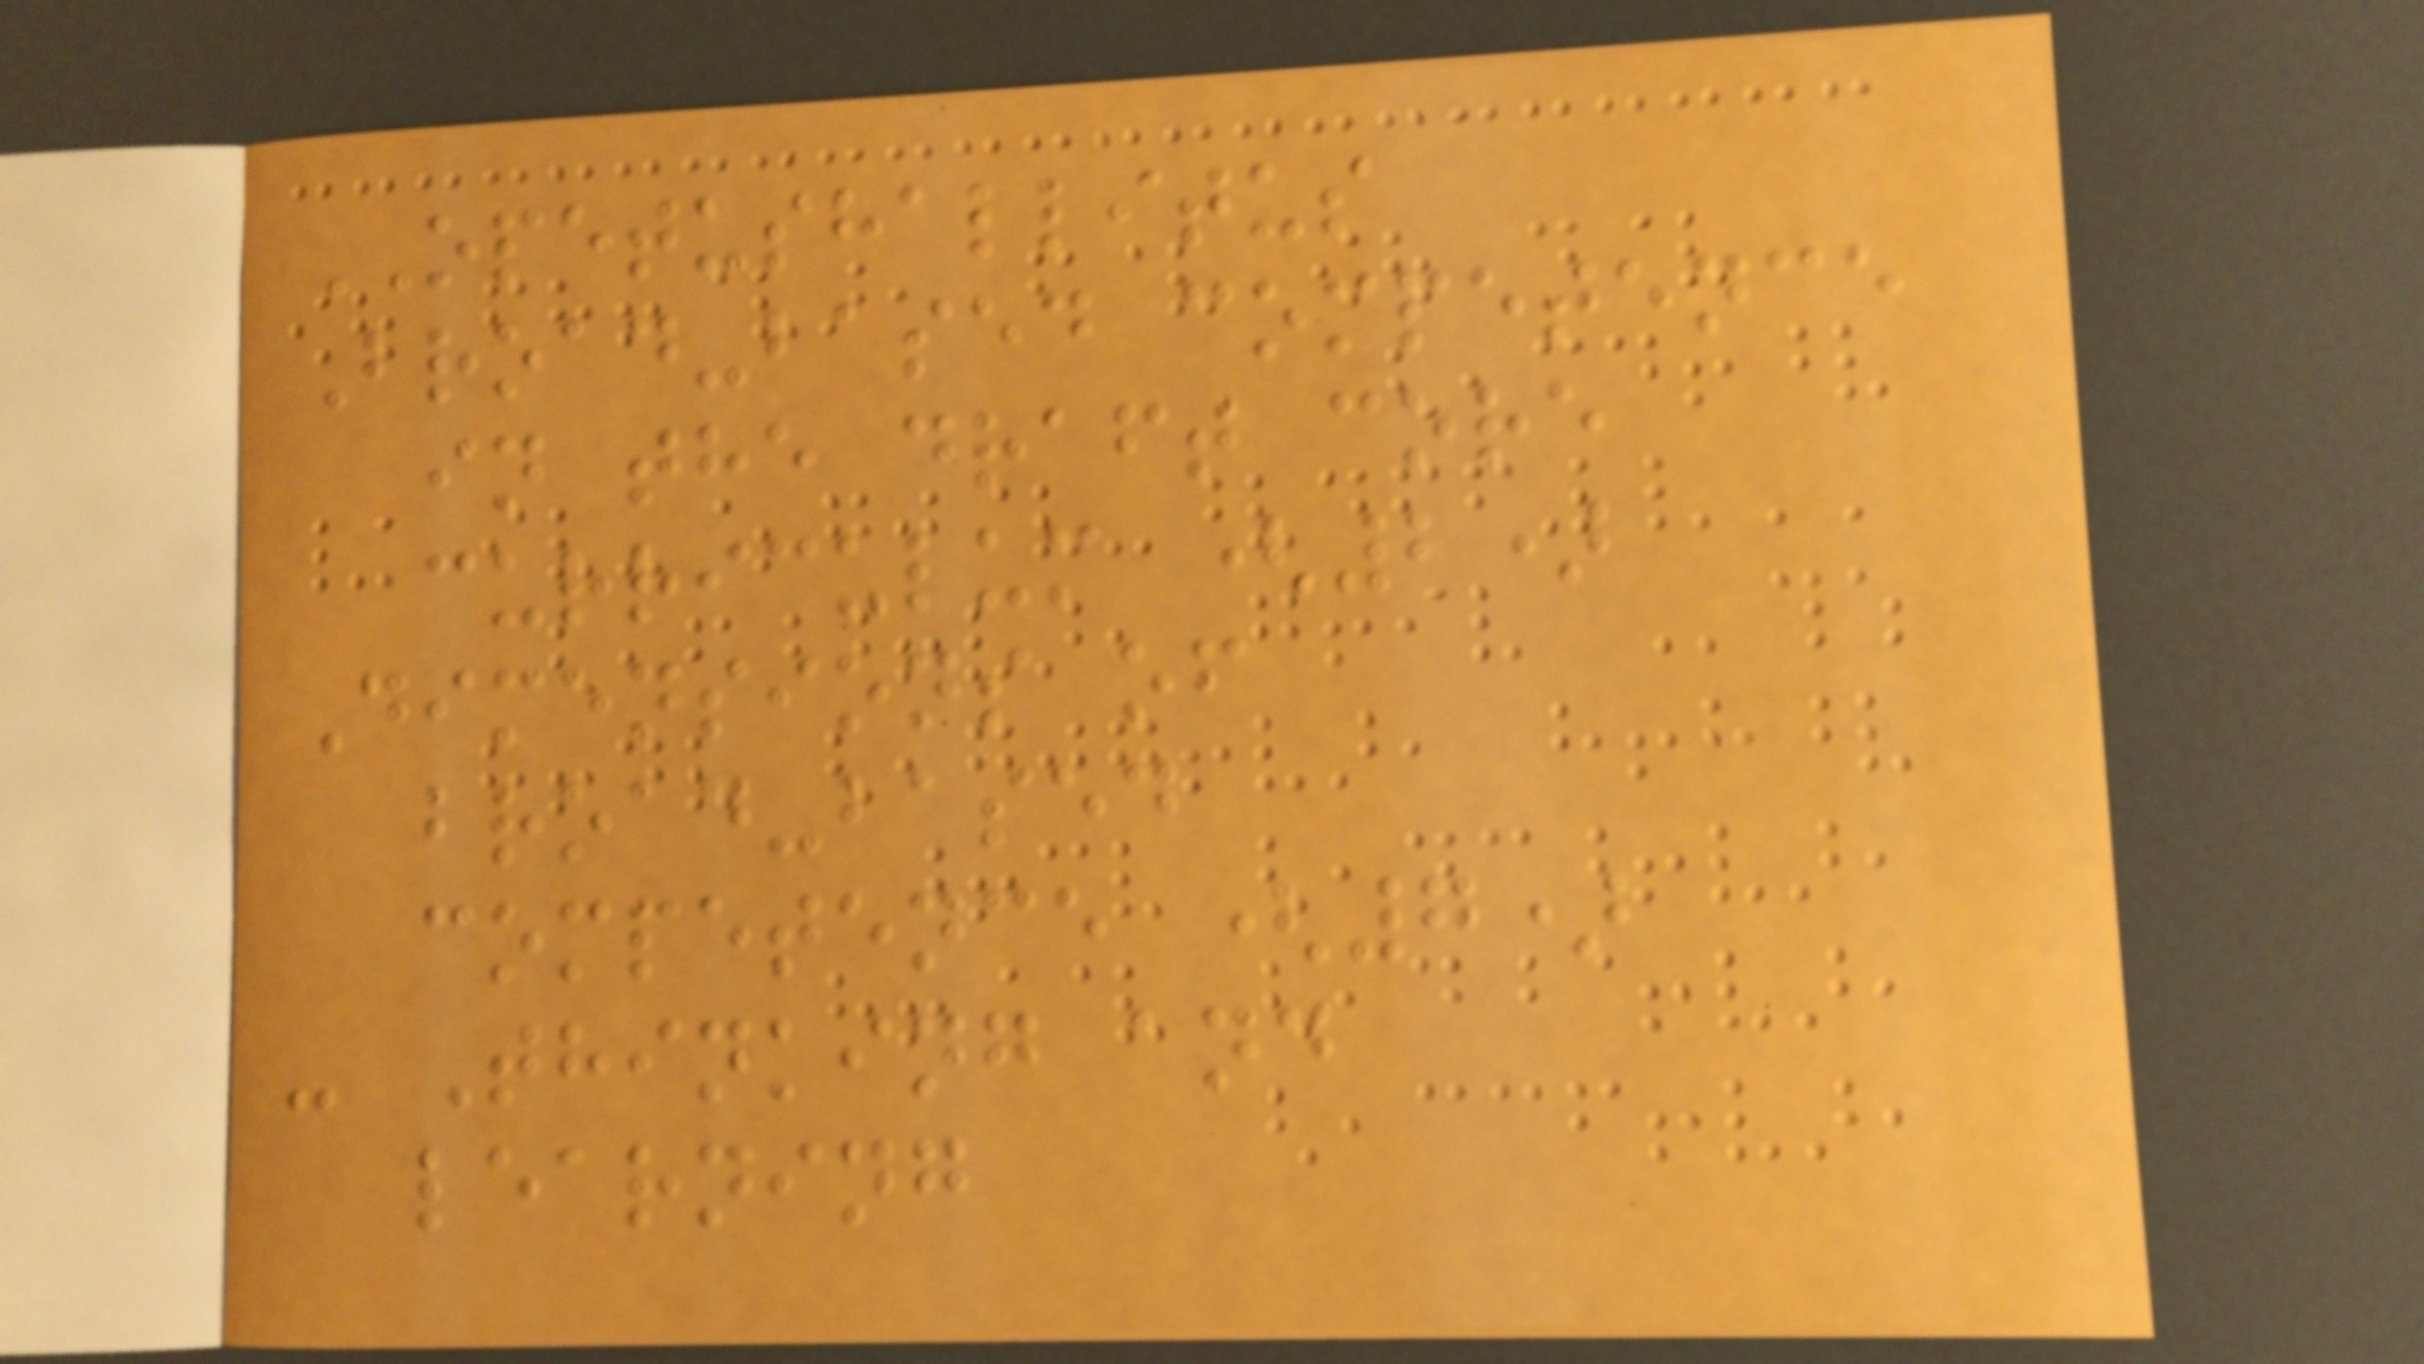OPETUSHALLITUS
Broad-based competence
in the draft core
curriculum (2)
Dimensions of
broad-based
competence (7)
- Thinking and
learning
